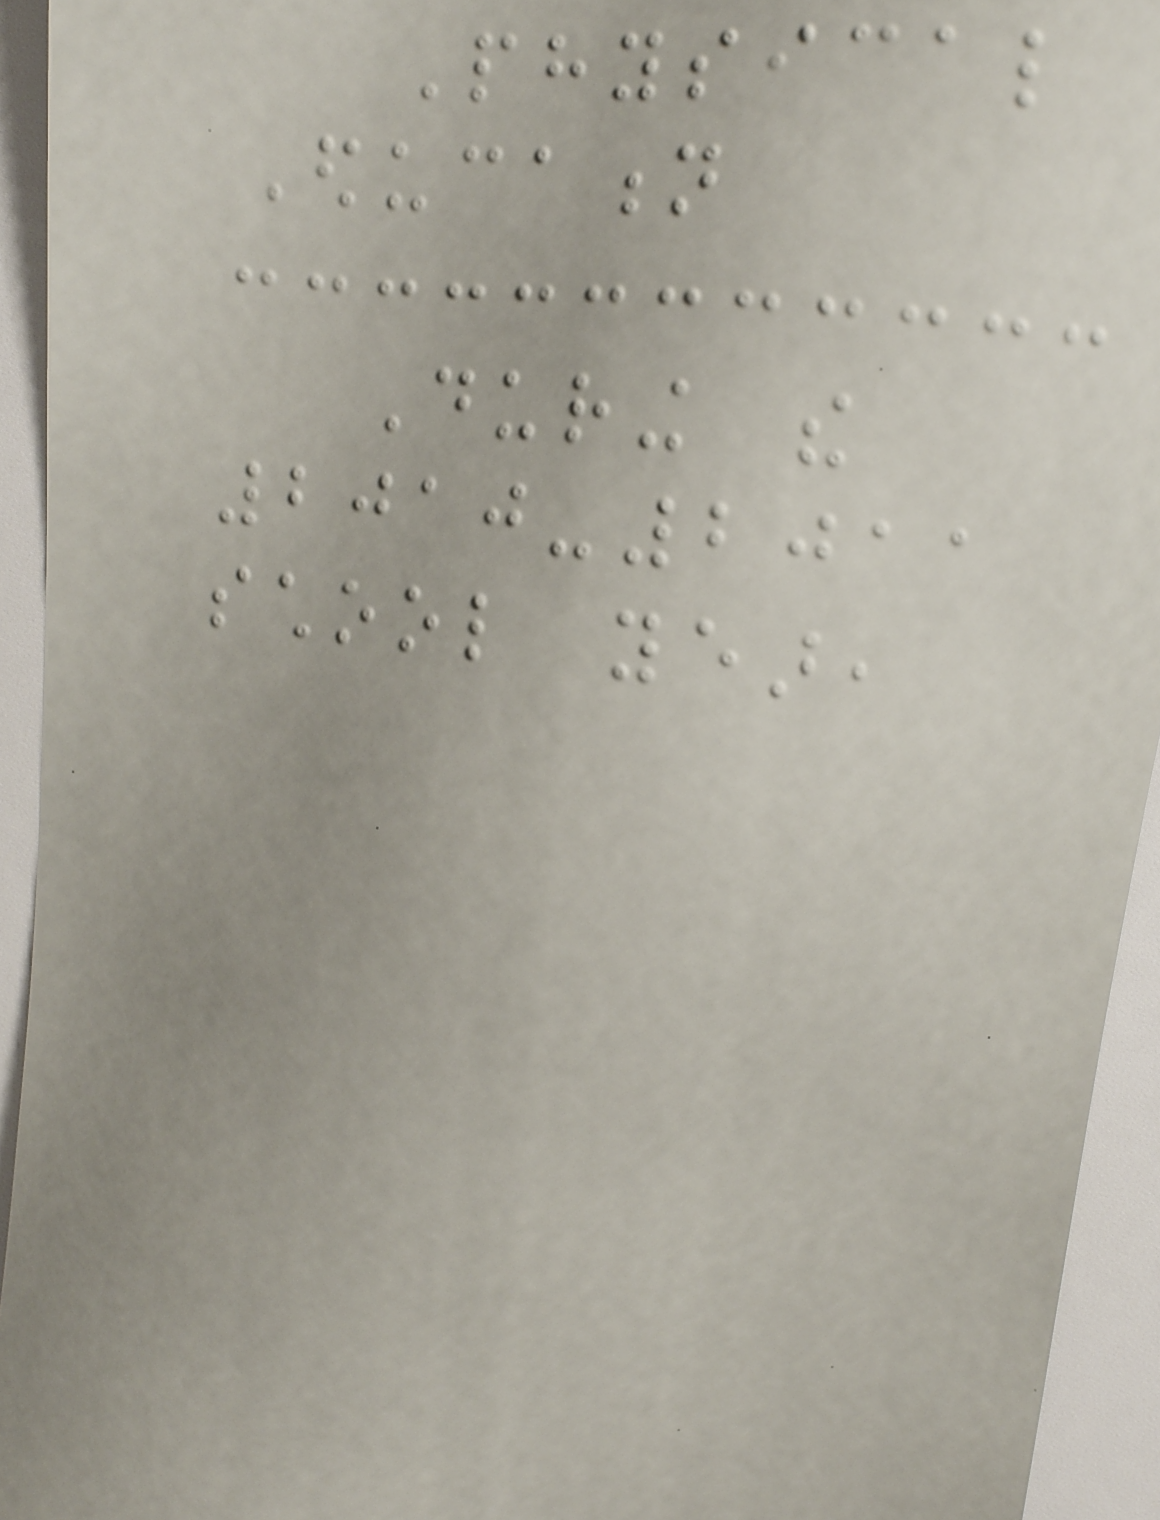Physical
Education
During the
2010-2011
school year,
